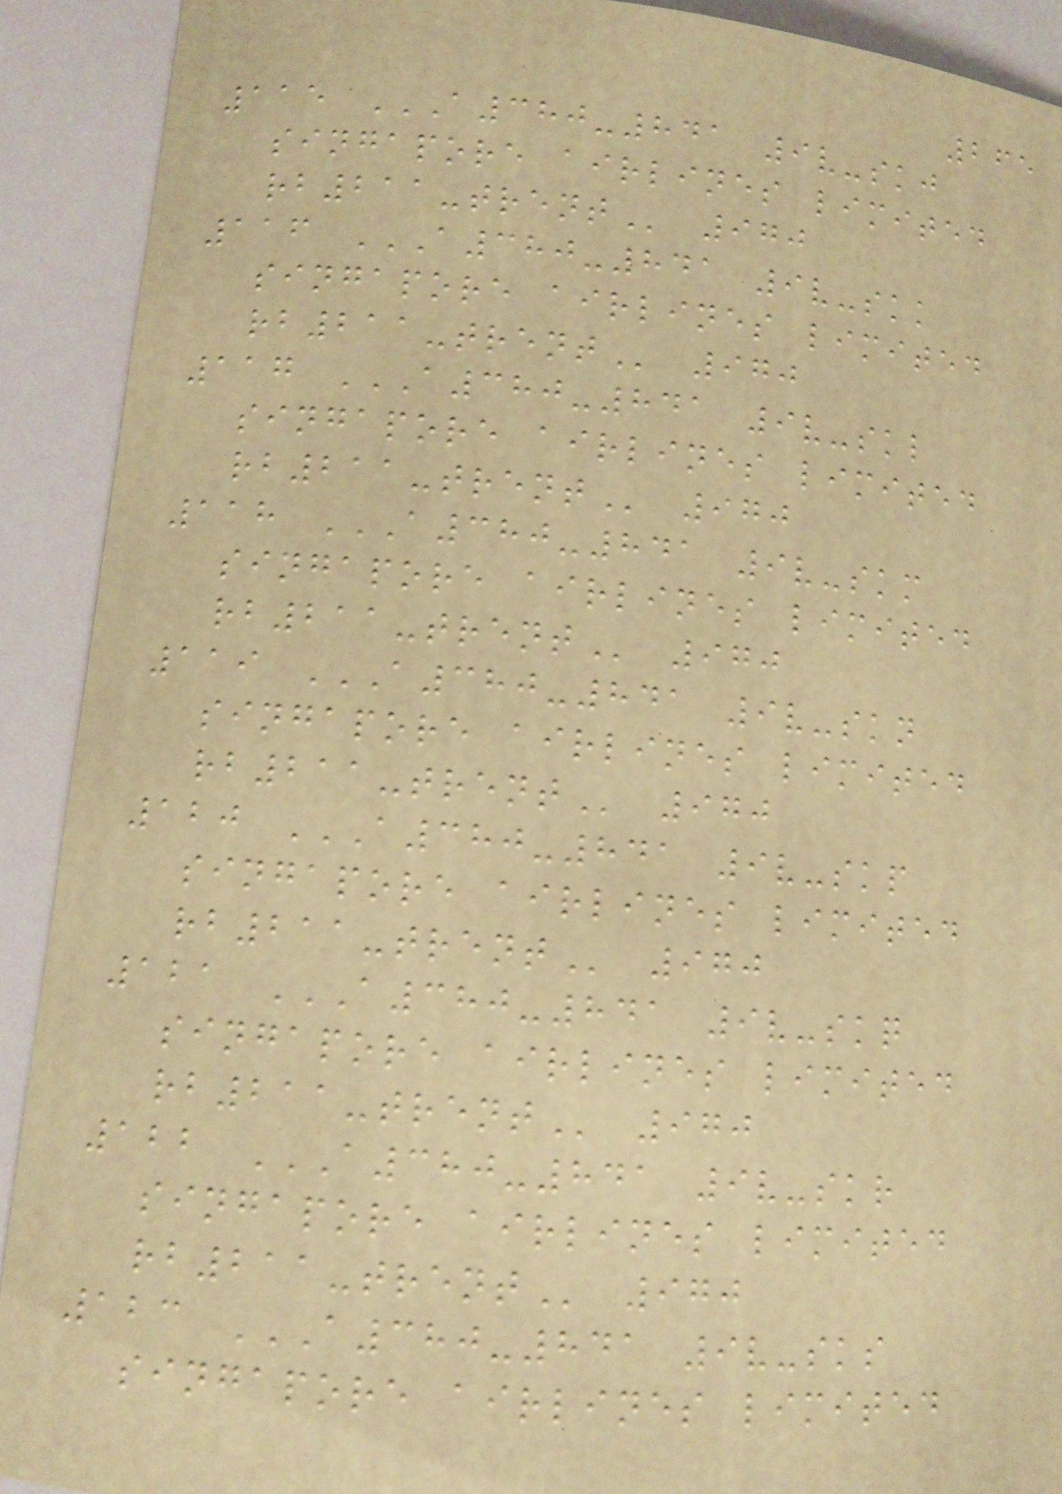265
115 A380-841 9V-SKJ
SINGAPORE AIRLINES LIMITED
RB211-TRENT 970
116 A380-841 9V-SKK
SINGAPORE AIRLINES LIMITED
RB211-TRENT 970
117 A380-841 9V-SKL
SINGAPORE AIRLINES LIMITED
RB211-TRENT 970
118 A380-841 9V-SKM
SINGAPORE AIRLINES LIMITED
RB211-TRENT 970
119 A380-841 9V-SKN
SINGAPORE AIRLINES LIMITED
RB211-TRENT 970
120 A380-841 9V-SKP
SINGAPORE AIRLINES LIMITED
RB211-TRENT 970
121 A380-841 9V-SKQ
SINGAPORE AIRLINES LIMITED
RB211-TRENT 970
122 A380-841 9V-SKR
SINGAPORE AIRLINES LIMITED
RB211-TRENT 970
123 A380-841 9V-SKS
SINGAPORE AIRLINES LIMITED
